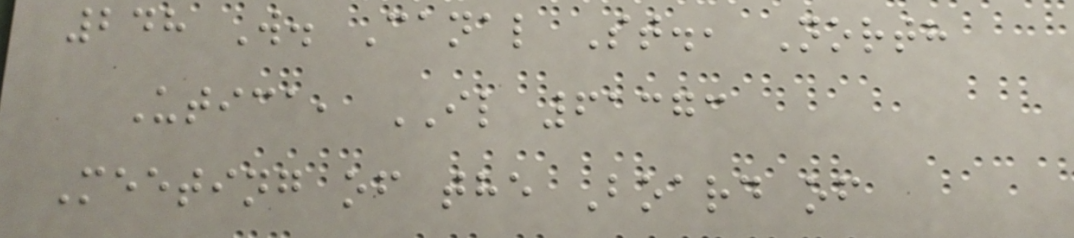248 W. Canal St., North
Utica, IL 61373
Meeting of the Board of
